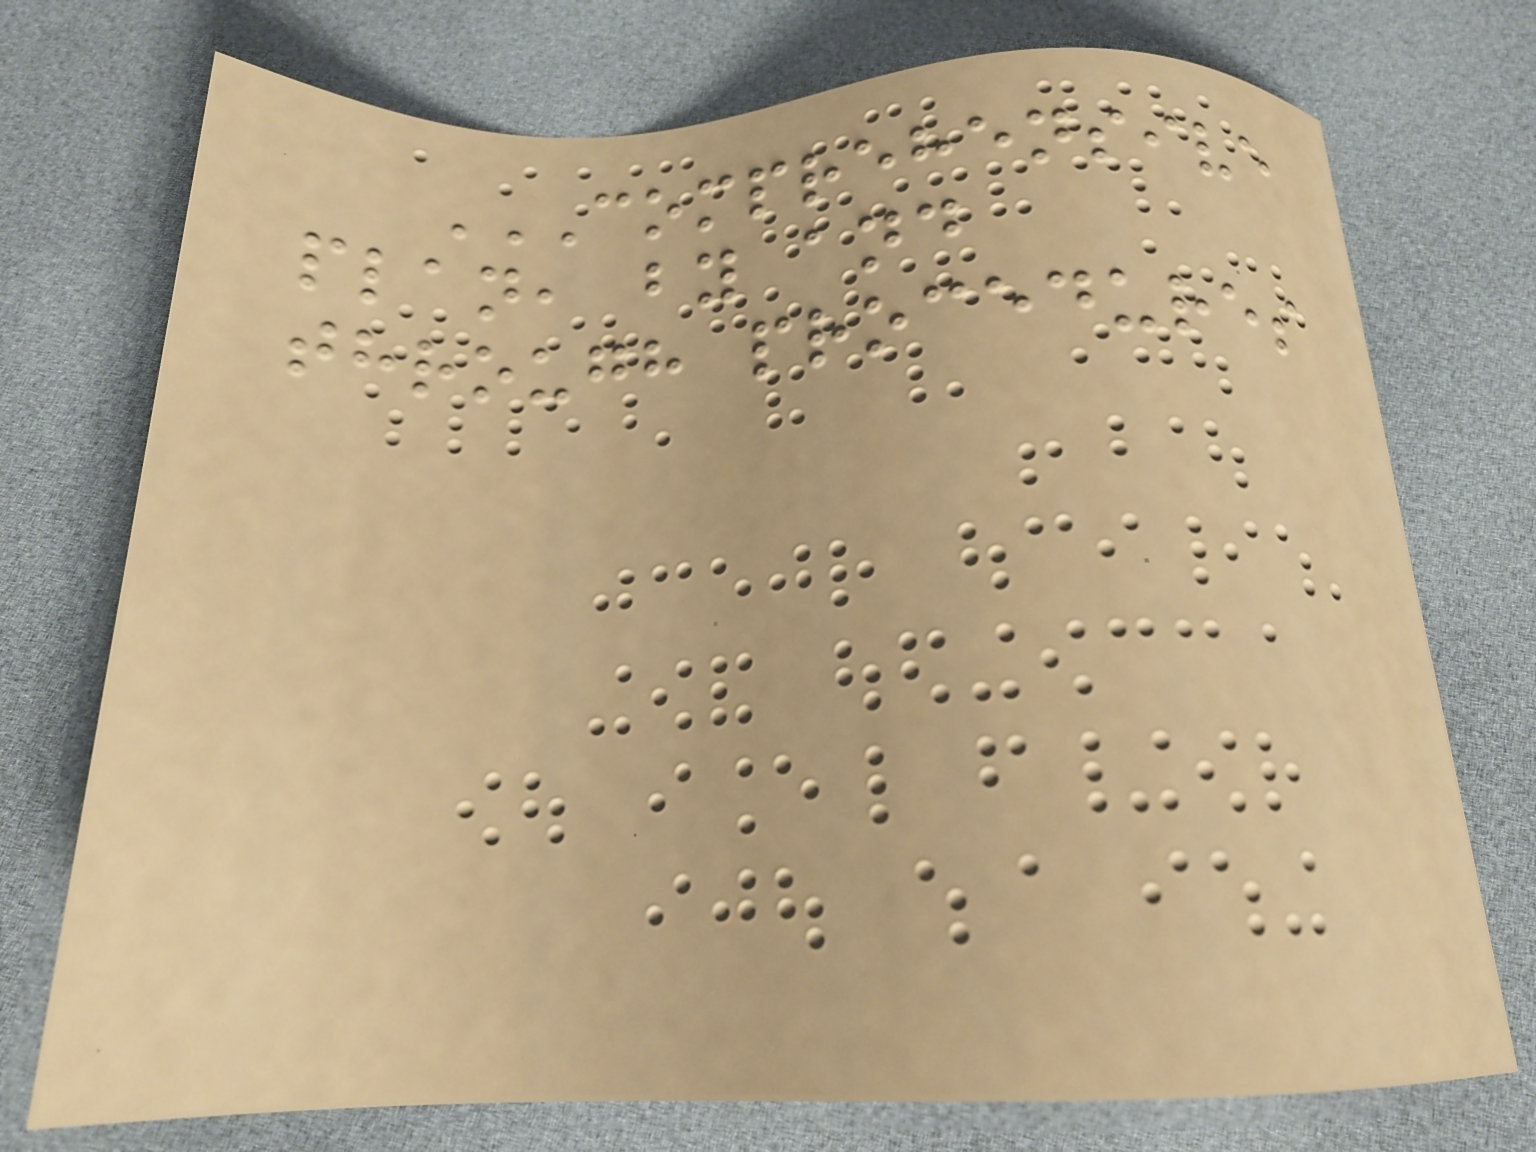COMPREHENSIVE
PLAN, BY AND
THROUGH PROCEDURES
